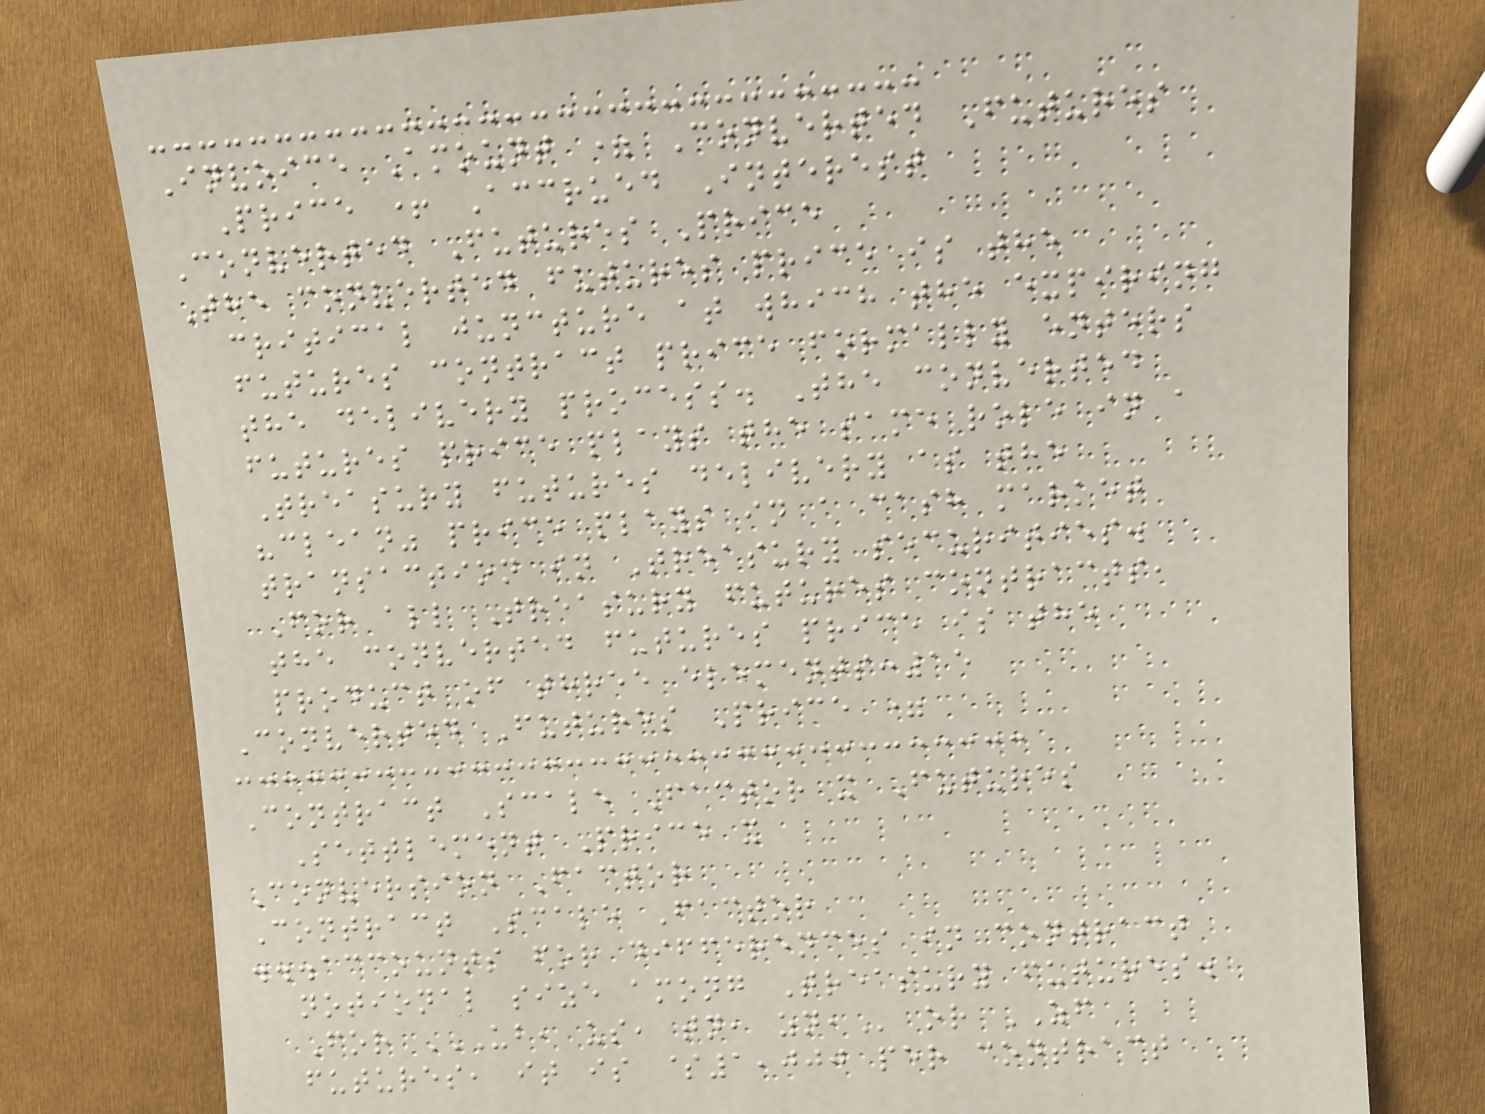Invoice Amount = Converted Futures
Price + Accrued Interest
Converted Futures Price
The converted futures price is the
critical juncture at which the expiring
futures contract price formally enters
the delivery process. The converted
futures price plays the same role in a
Treasury futures delivery as the
"clean" price plays in a cash market
transaction in Treasury securities.
For all Treasury futures contracts,
the converted futures price is the
product of three elements:15
Converted Futures Price =
Contract Scale Factor x Futures
Settlement Price x
Conversion Factor
Contract Scale Factor
...accounts for differences in contract
notional size among Treasury futures.
For UB, US, TN, ZN, or ZF
futures, it is $1,000 per contract
